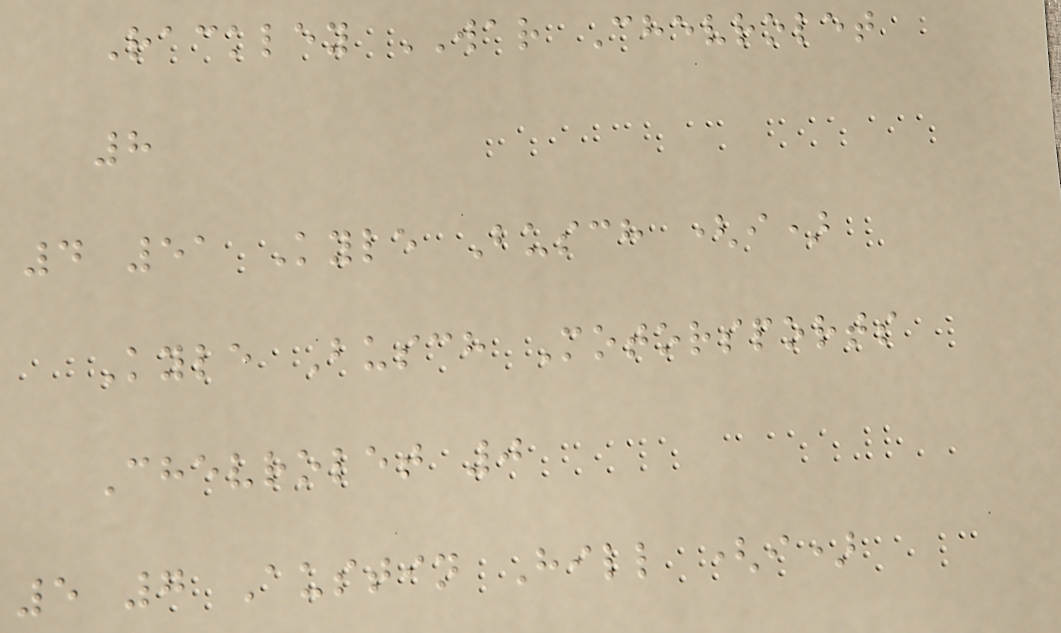Rackley WAR Chevrolet
8
4 51 Kyle Busch (i)
Kyle Busch Motorsports
Chevrolet 0
5 7 Austin Hill (i)
